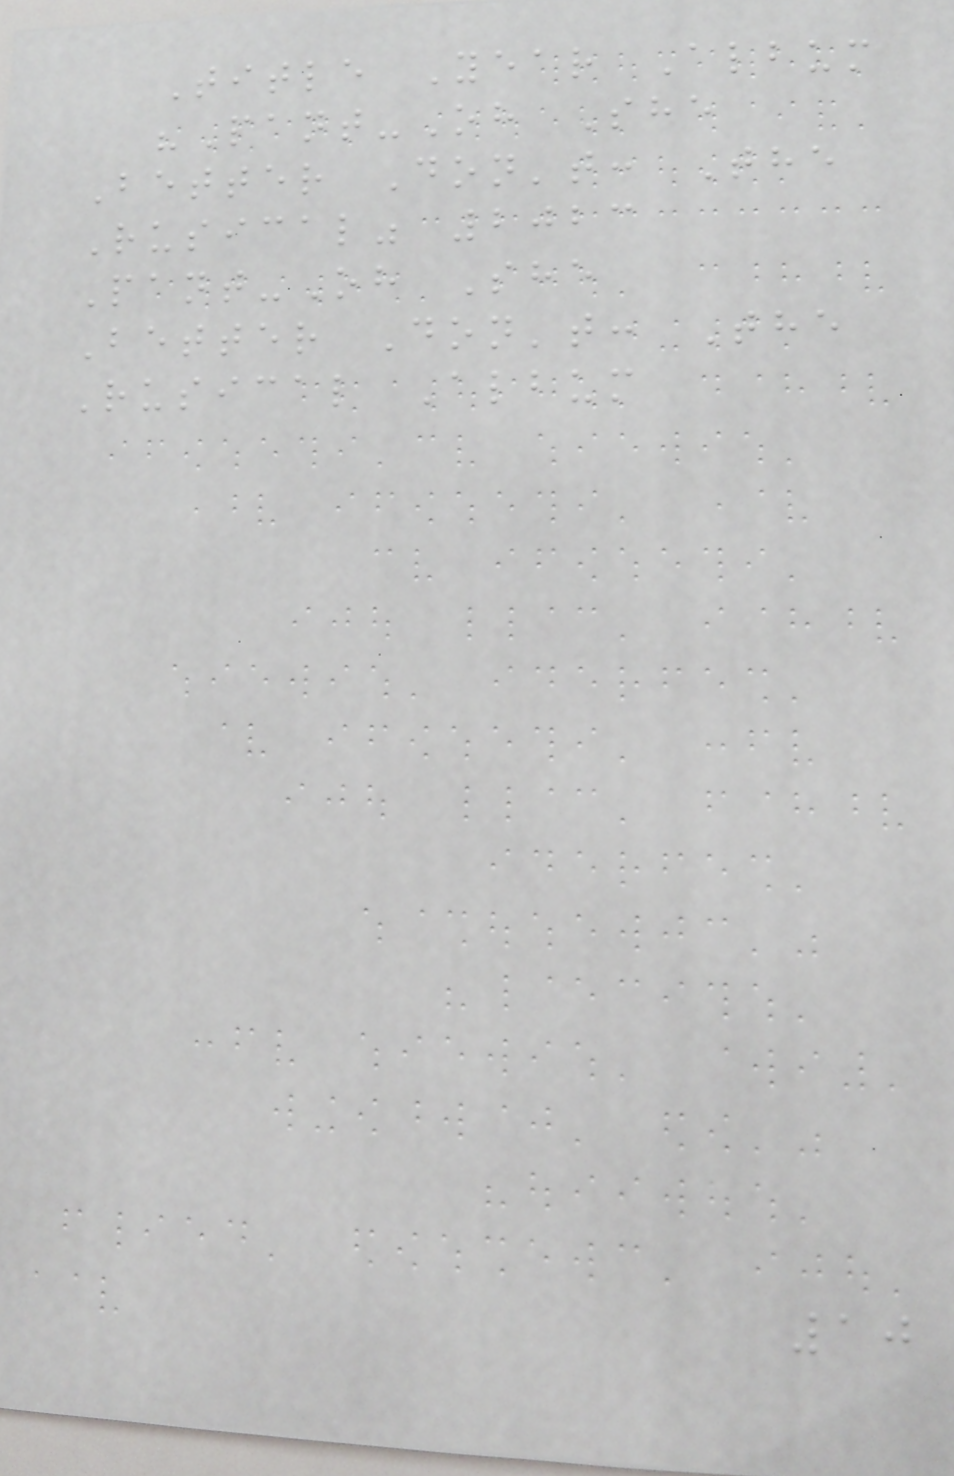Title Year Album
"Pant-Oh She
Better Don't: The
Rusical" 2023
Pant-Oh She
Better Don't: The
Rusical Album
10
